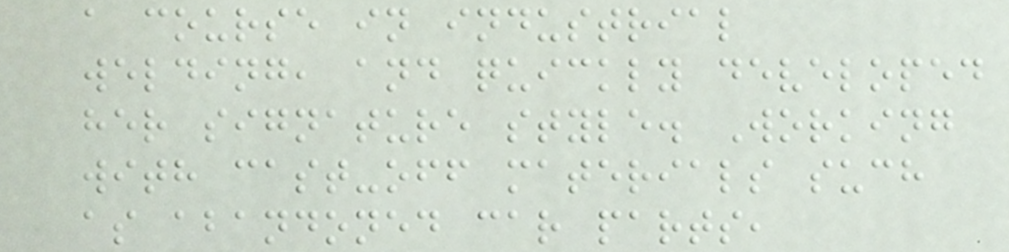a course in industrial
welding, and quickly developed
her signature style. Working
with cast-off materials such
as abandoned car parts,
